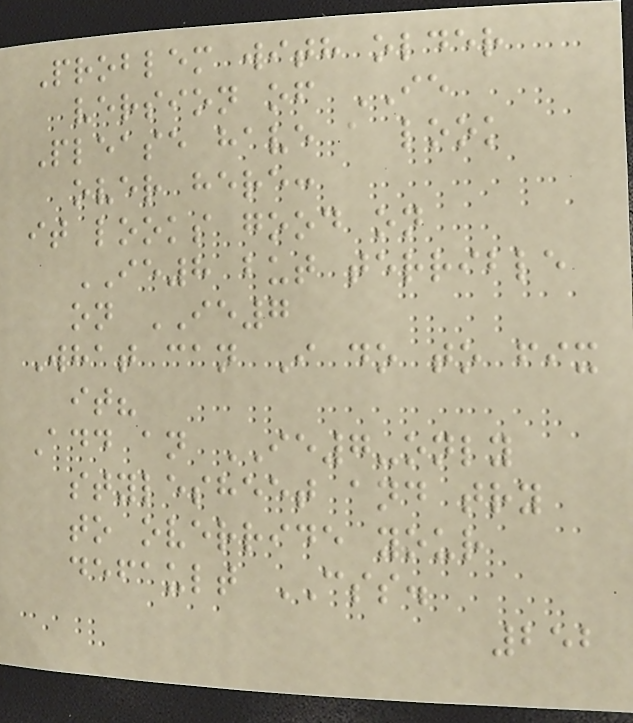Problem with older
version of IE
Please have a look
over here:
it looks good on
IE8 but terrible
on IE7
What can I do to fix
it?
Add an IE7-only
stylesheet and try
to override your
default CSS.
252
